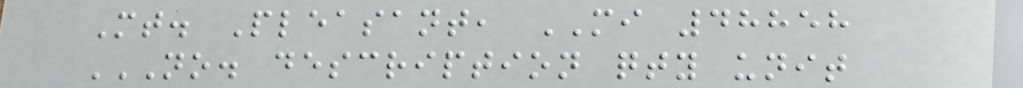Mt. Pleasant, MI 48858
NO. DESCRIPTION QTY UNIT
